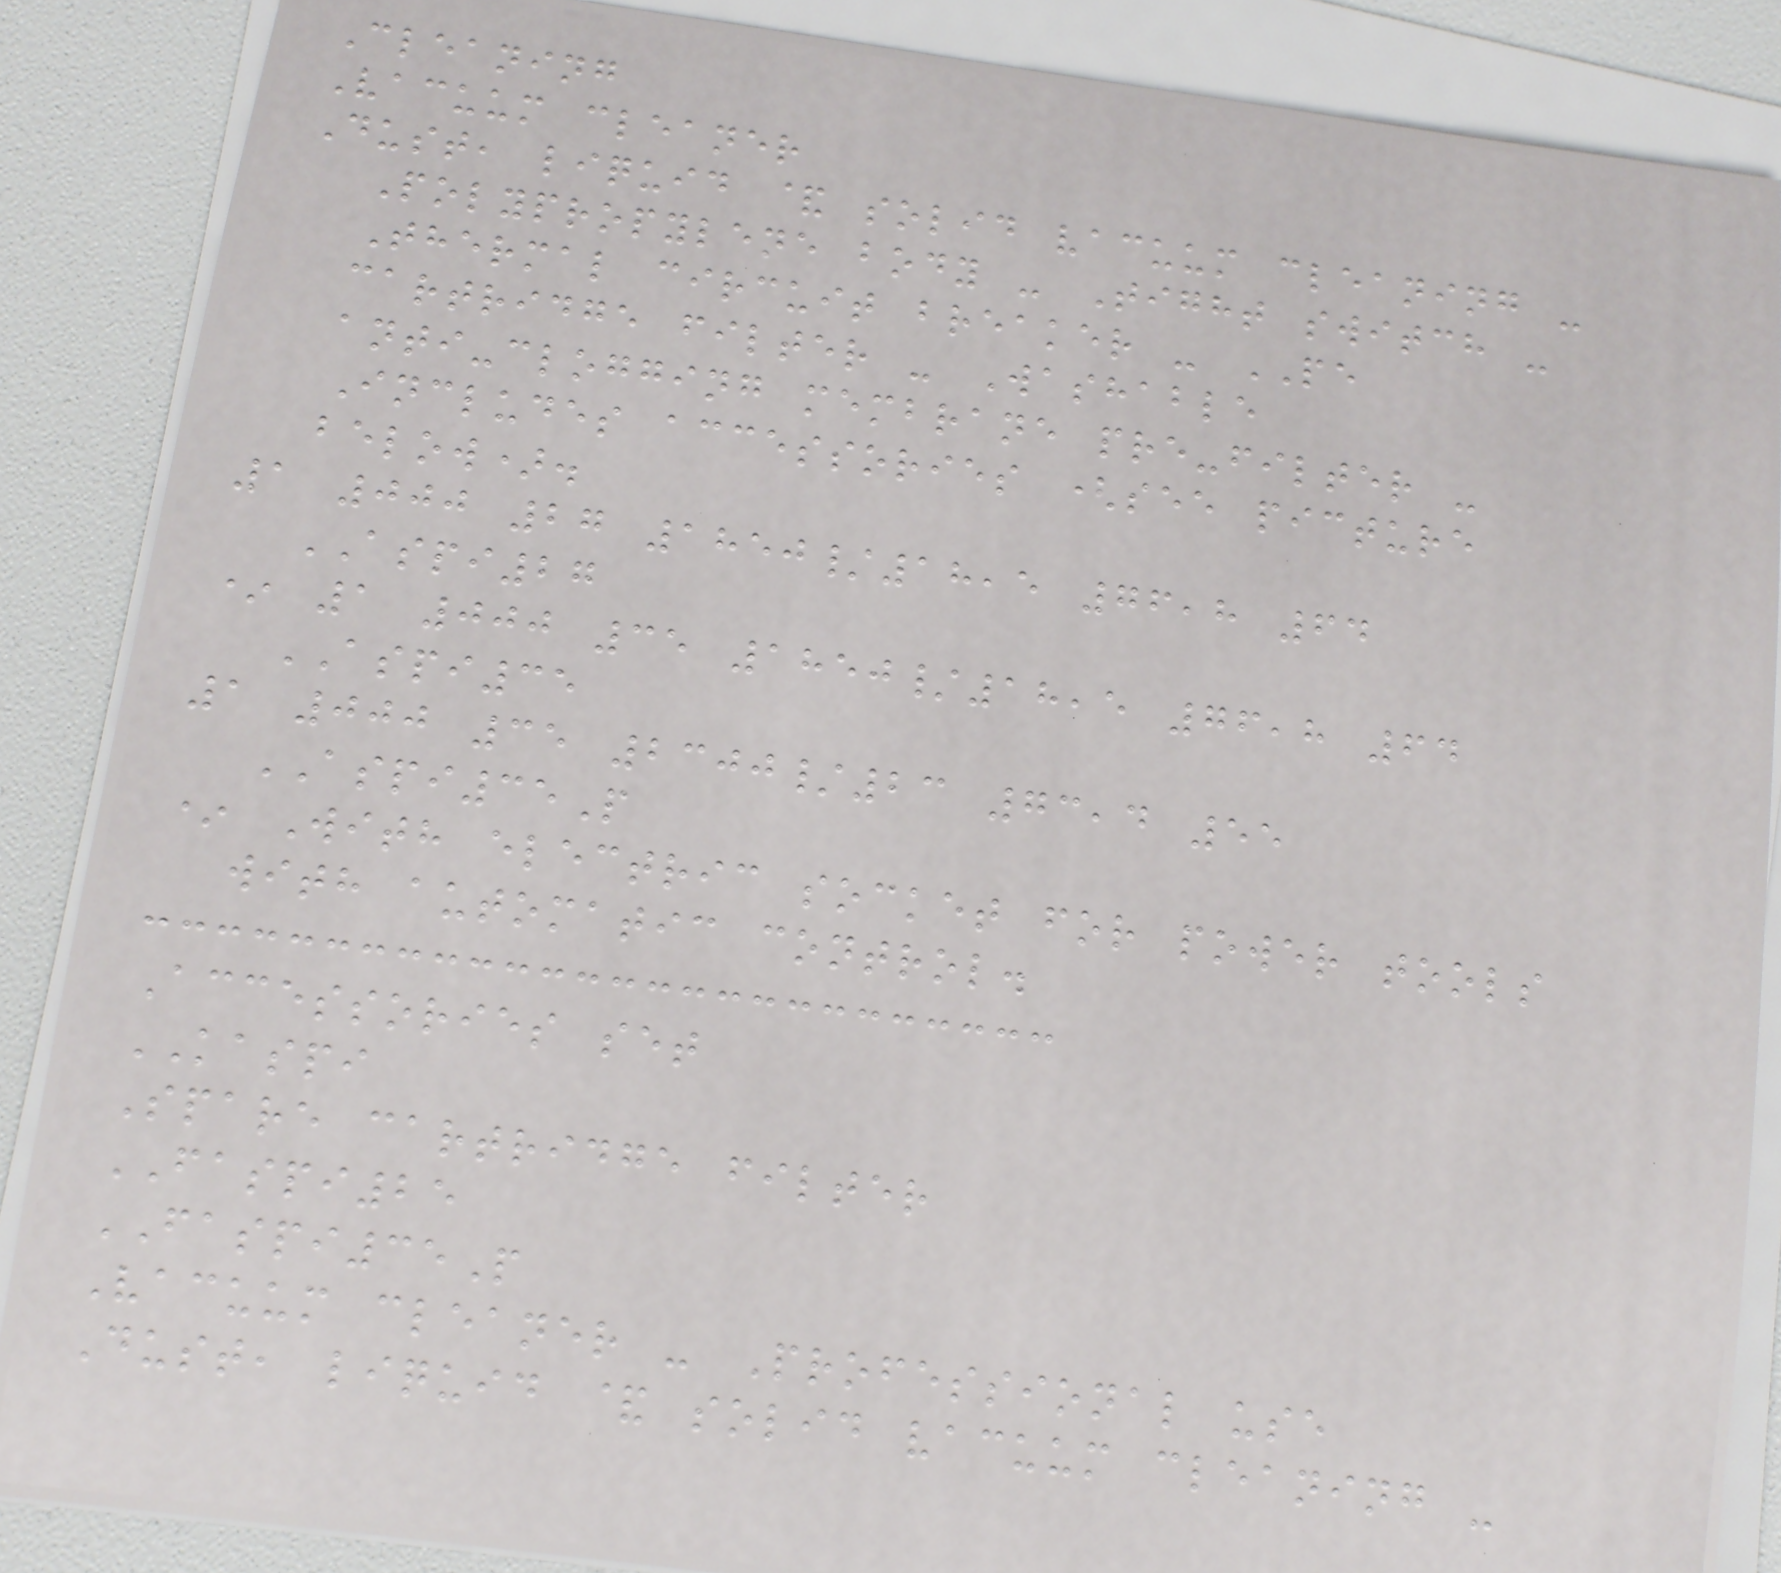Cleaning
Vacuum cleaner
Dust, liquid & solid vacuum cleaning -
Polypropylene body - Tight switch -
Thermal circuit breaker - PE
cartridge filter - Washable
anti-clogging membrane pre-filter -
Includes accessories (see picture
below).
1 000 27 1850/18,5 76,8 64
ASPI27
* 1 000 35 1850/18,5 76,8 64
ASPI35
1 000 35 2300/23 73,4 55
ASPI35P
* With electric socket for power tools
with automatic control.
Accessories set
KASPI
Spare cartridge filter
FASPI25
FASPI35P
Vacuum cleaner - Professional use
Dust, liquid & solid vacuum cleaning -
